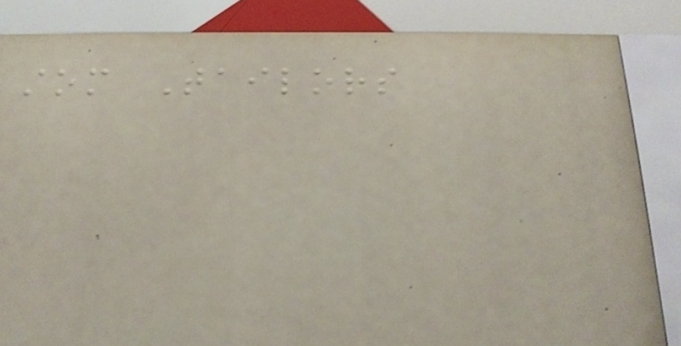stom Tailors
